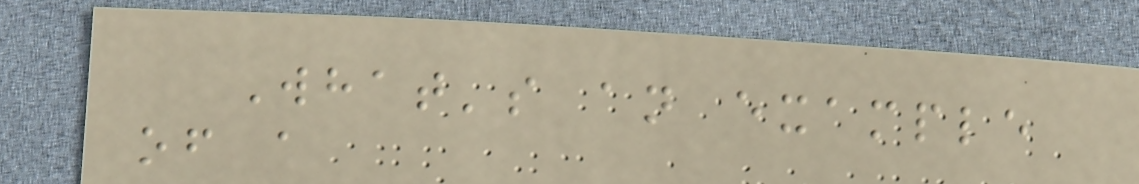What's an example
of a
